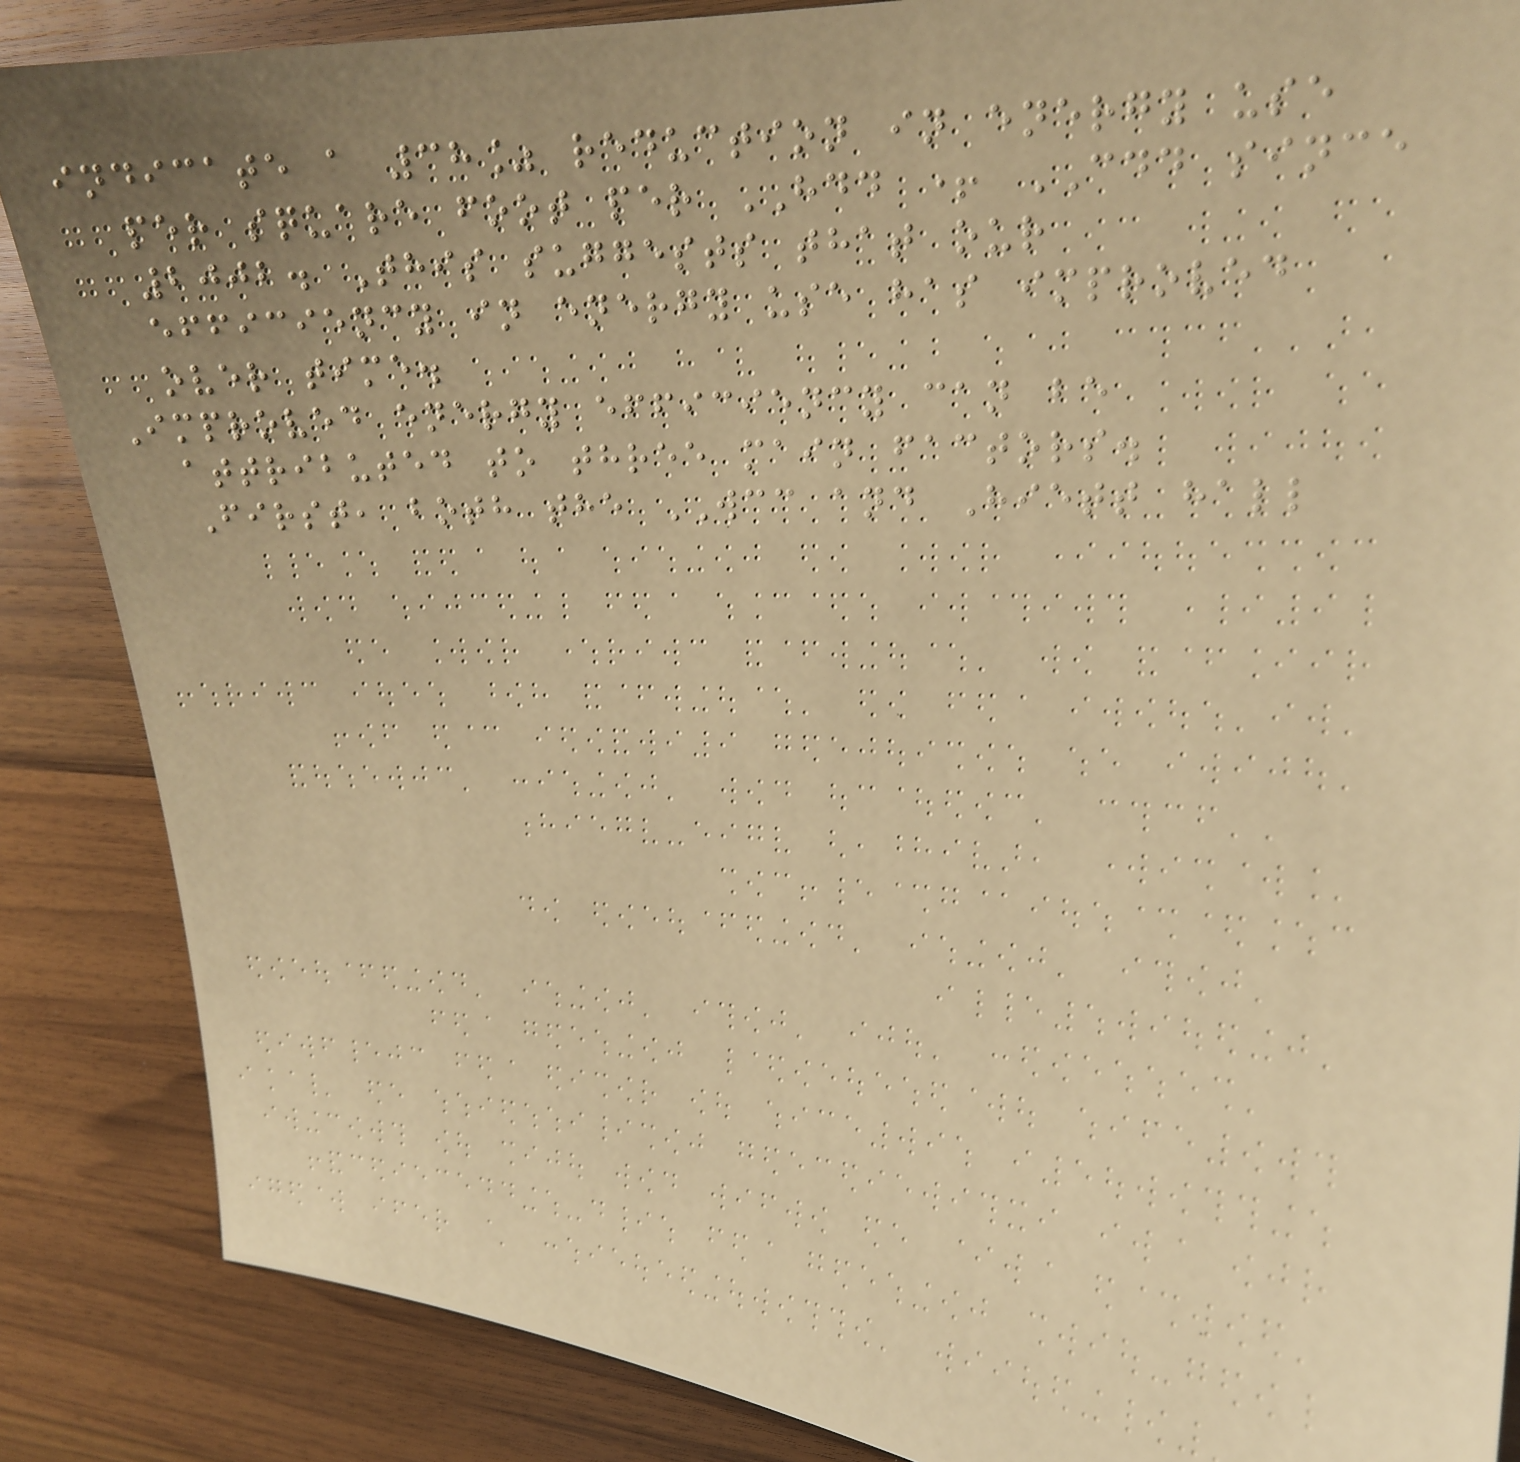indicate a 38% reduction in energy use
per square foot per HDD + CDD since
2002. This suggests that our
efficiency in energy use has improved
over time.
Improved energy efficiency can be
attributed to three main factors.
First, both the WCC and Hiett hall
